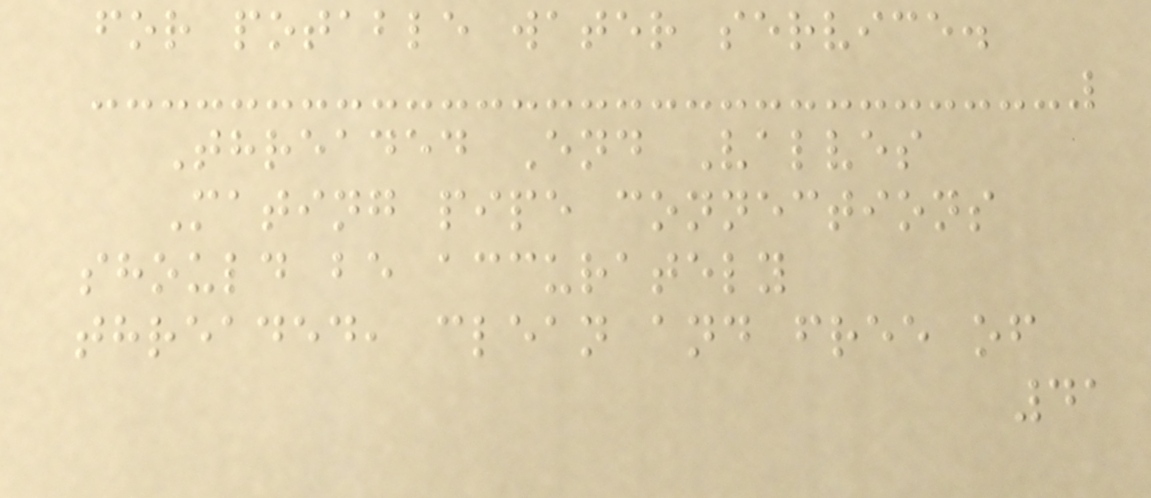for potable water service.
Threaded End Valves
Mating pipe connections
should be accurately
threaded, clean and free of
41
